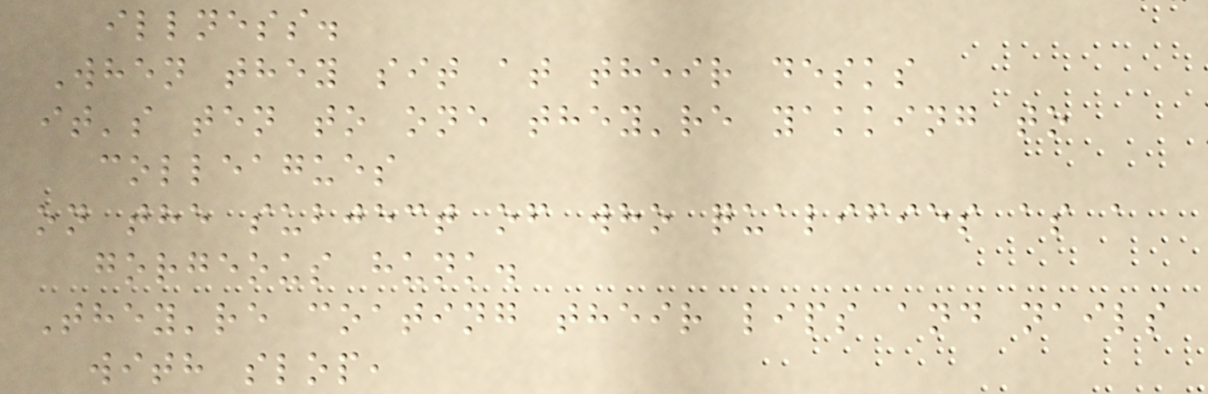illness.
When they sit at their desks
it's ten to one they're yakking to
colleagues
on the subject of who qualifies as a
gorgeous hunk.
They're coating their lips and nails
with slop,
